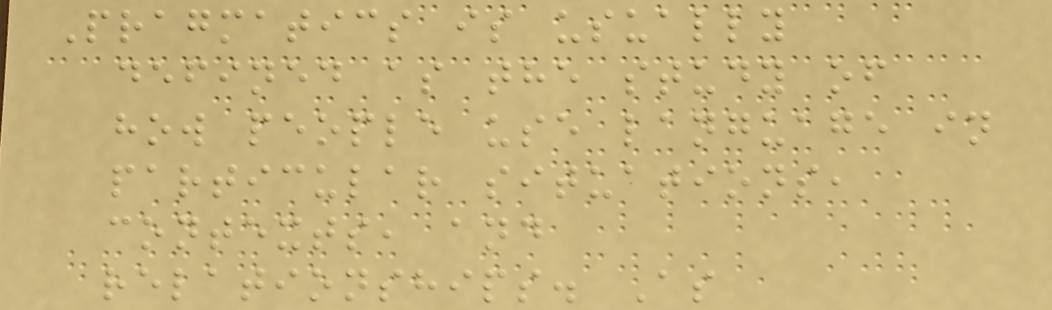Pragmatics is usually
defined as the study of
how people use language in
particular situations,
contexts, and
relationships. As
